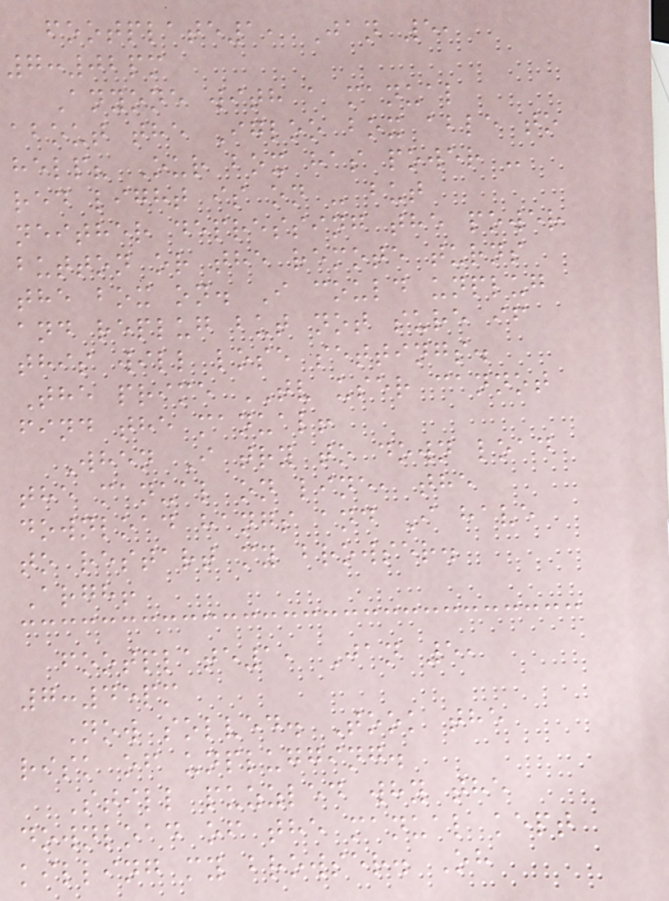footplate1, Jan 5,
7:02pm
Anyone with a manual
about the Igloo box able to
help? Our box has power -
red light is on - but
neither depressing the power
button or the remote turns
the box on. I could unplug
and replug but not sure if
this will lose settings.
The prime TV user cannot
find the manual!
When I try to down load
the manual on line, the
download hangs and I have
to restart my browser.
Argh!
footplate1, Jan 5,
7:45pm
Now solved. Took the
risk of unplugging.
Still puzzled why the
download of the manual kept
killing my browser. Oh
